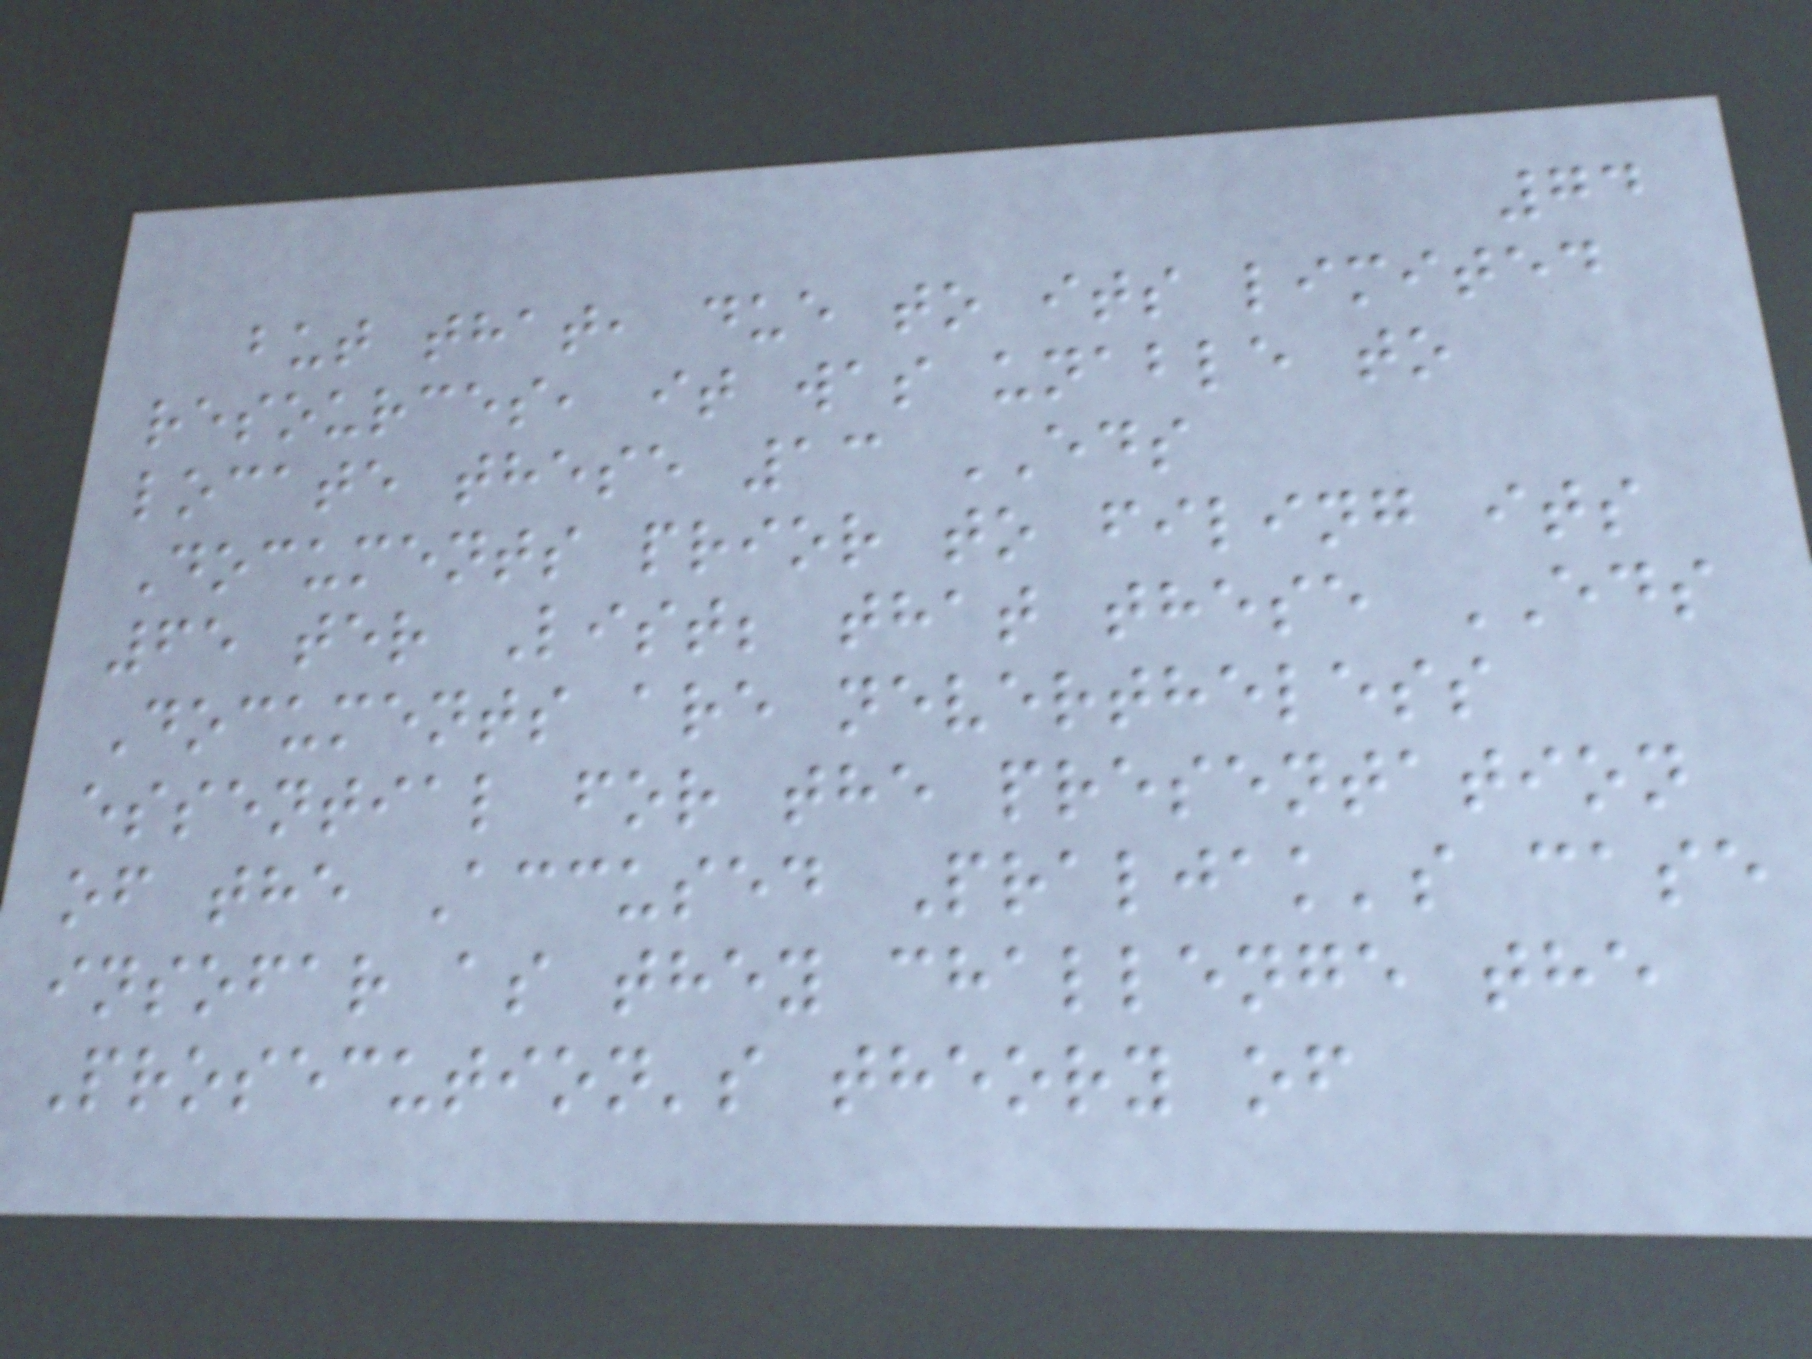74
but that, due to its limited
resources, it was unable to
locate these 13 EDS
Documents prior to filing its
65 ter List; that these EDS
Documents are nevertheless
essential for the presentation
of the Accused Praljak's case
insofar as they challenge the
Prosecution's theory of
